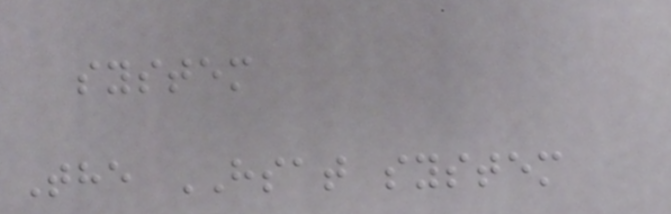system
The HSAT system
